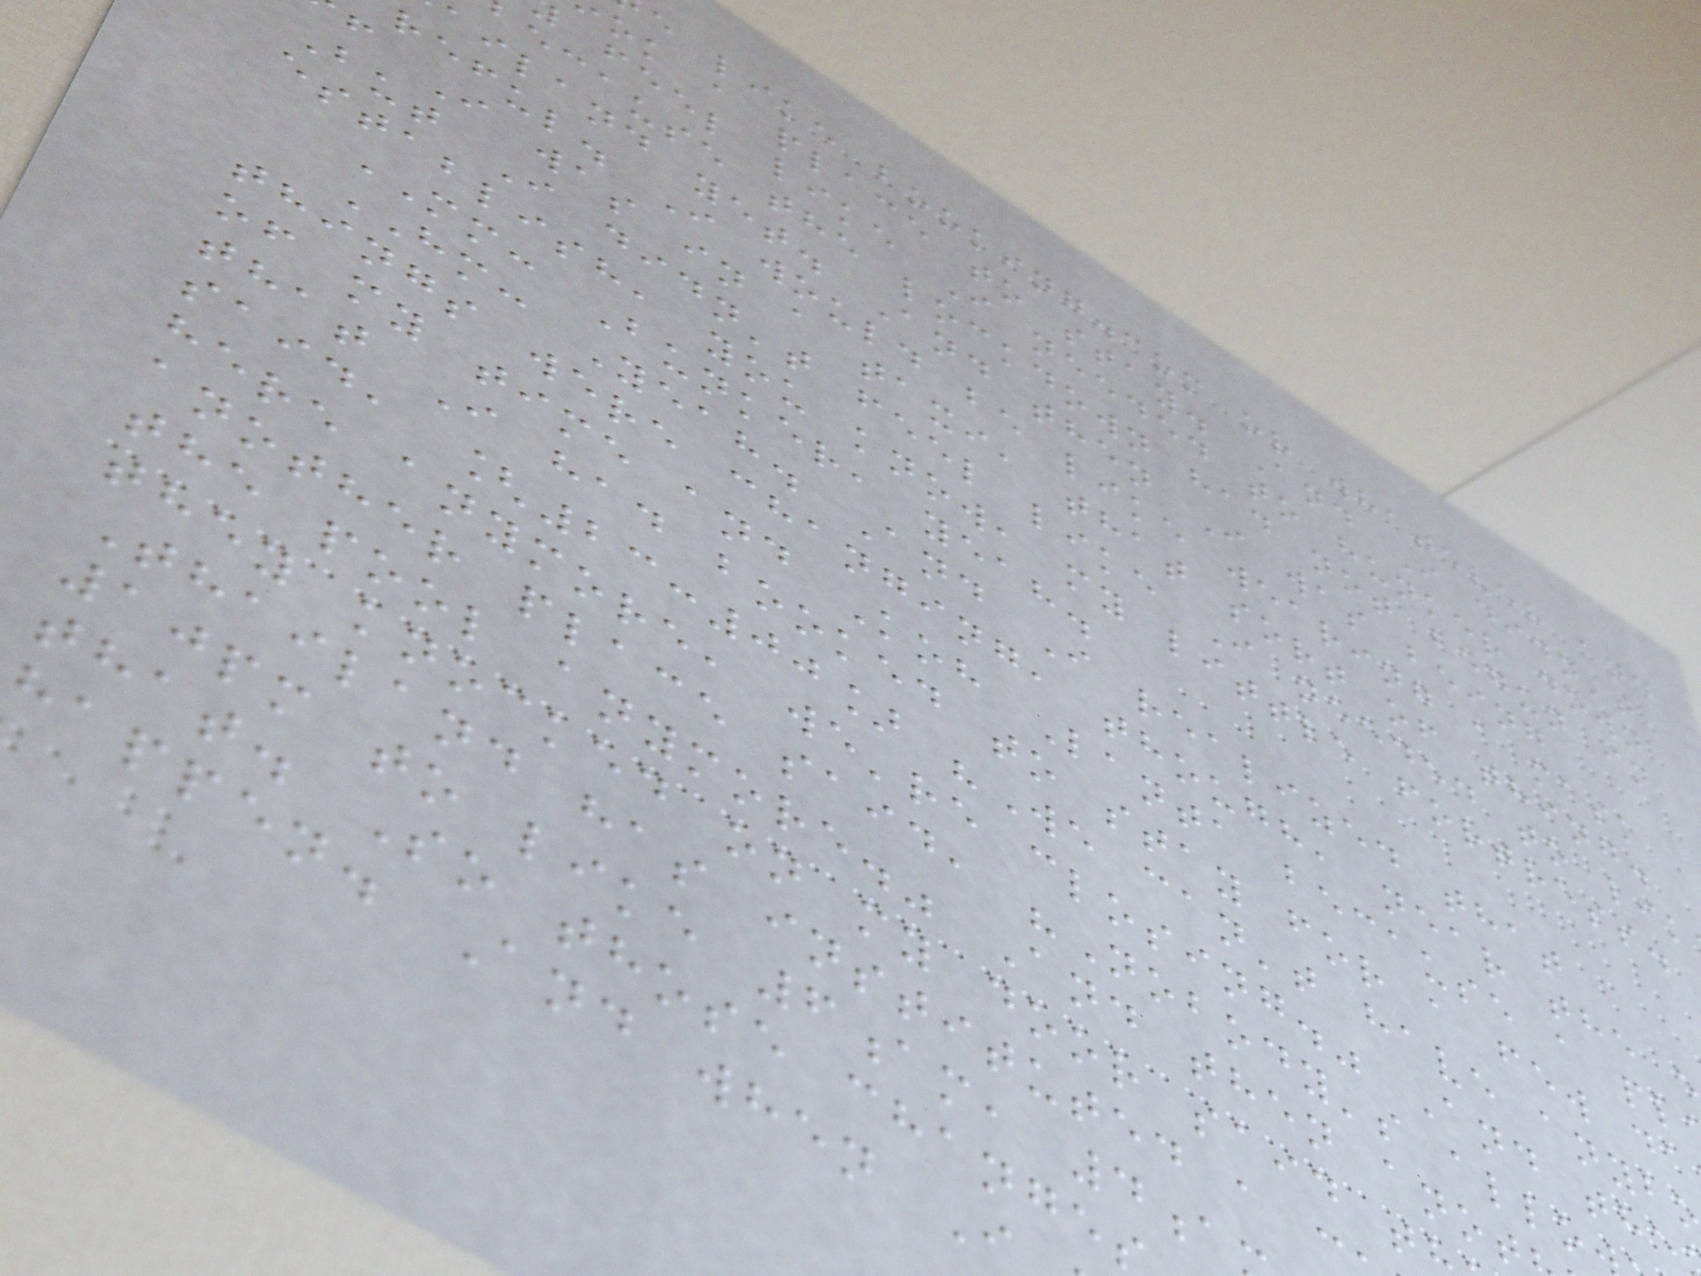e like booking.com or whatever and
ok a place to stay. And I didn't
feel like I needed to hunker down
ecause the lockdown had not begun in
ailand yet. And then I was being
reful. I would be like wearing a mask
f I was in a taxi, that sort of thing.
But I didn't feel like I needed to lik
establish, you know, my little fortress.
MM: Bunker, yeah.
HM: Yeah. And I realized that
things were changing, though, near the
of my time and Koh Lanta because a pl
that I had booked to stay for a few da
said, [23:00] "We can't have anyb
here anymore, we're closing." And the
another place said, "Nobody's allo
the pool anymore." And then anot
they knocked on my door said t
Thailand has instituted a
10pm to like 6am, 4a
that. So those change
happen. And when I
